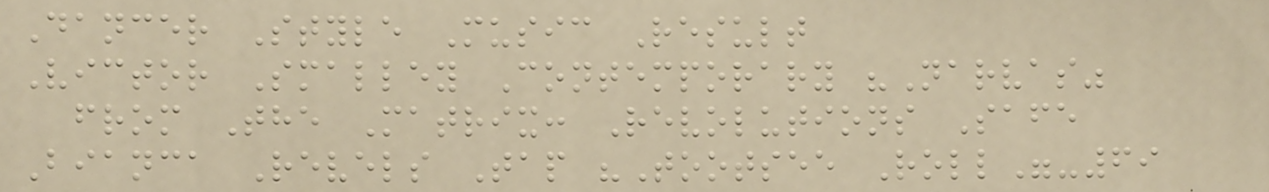Dancer Style Music Result
Victor Smalley Contemporary "Narvas"
from The Matrix: Revolutions Safe
Bianca Revels Tap "Tootsee Roll"-69
